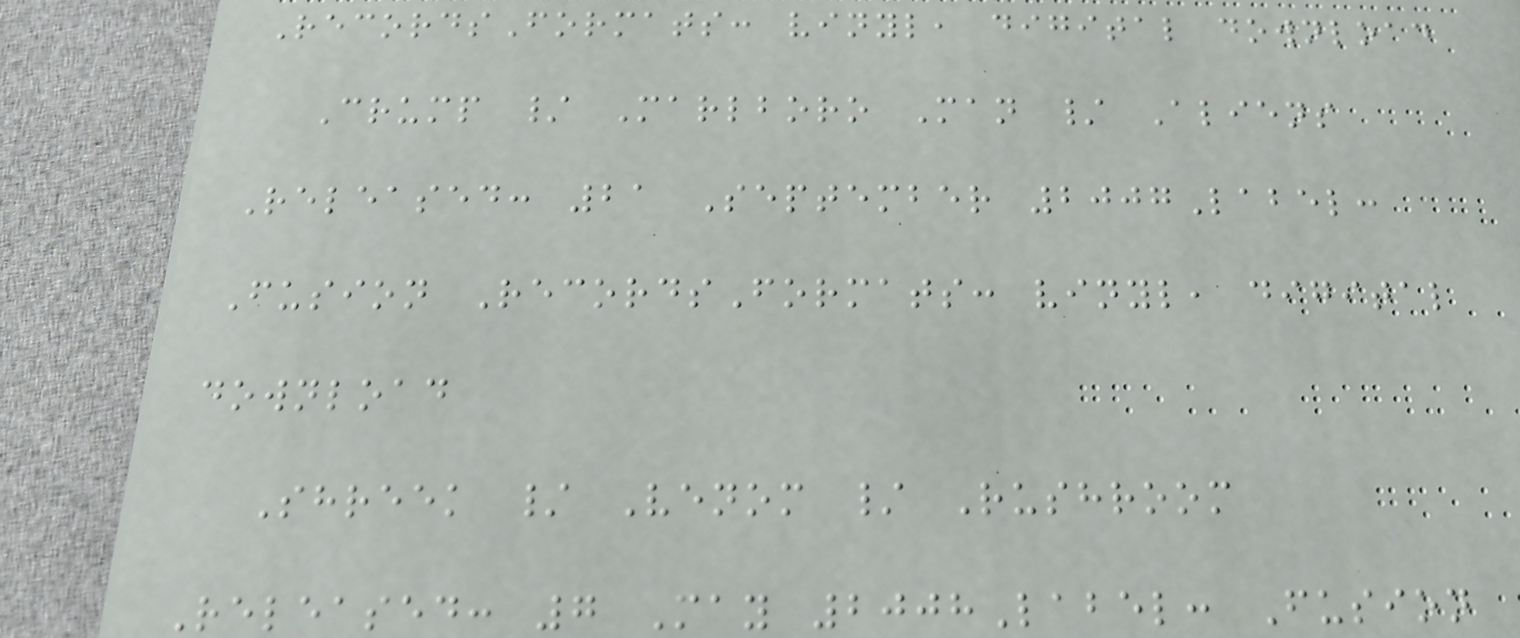RecordsFormats: vinyl, digital download
Crump / Marlboro Man / Aliens
Released: 21 September 2007Label:
Fusion RecordsFormats: vinyl, digital
download
Shreek / Venom / Rushroom
Released: 7 May 2008Label: Fusion
